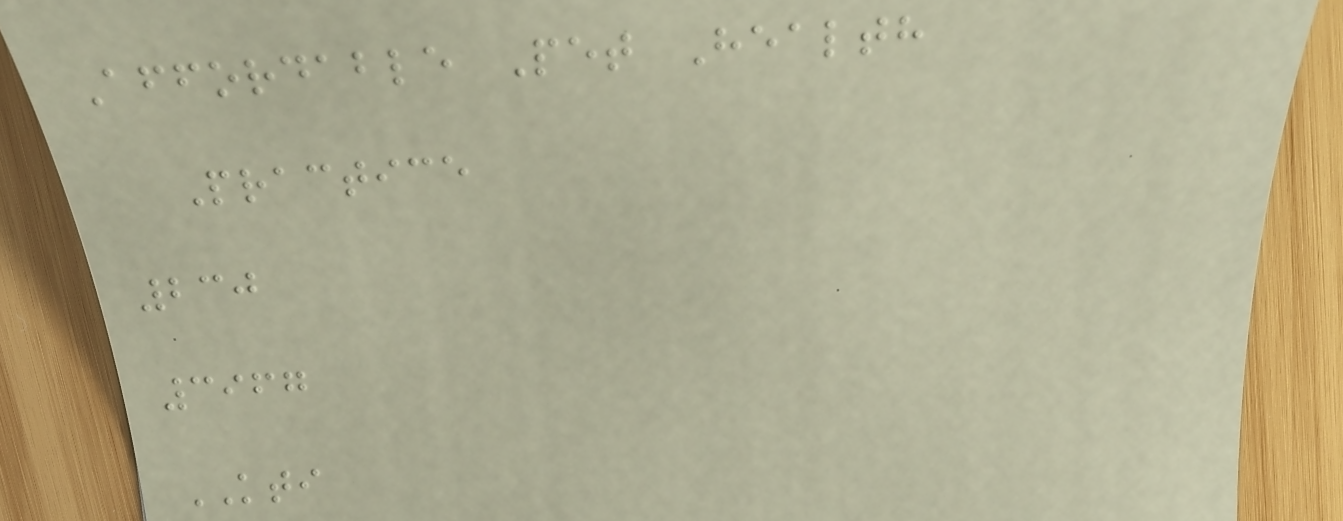Affordable Pet Health
Practice
230
3967
KTI
